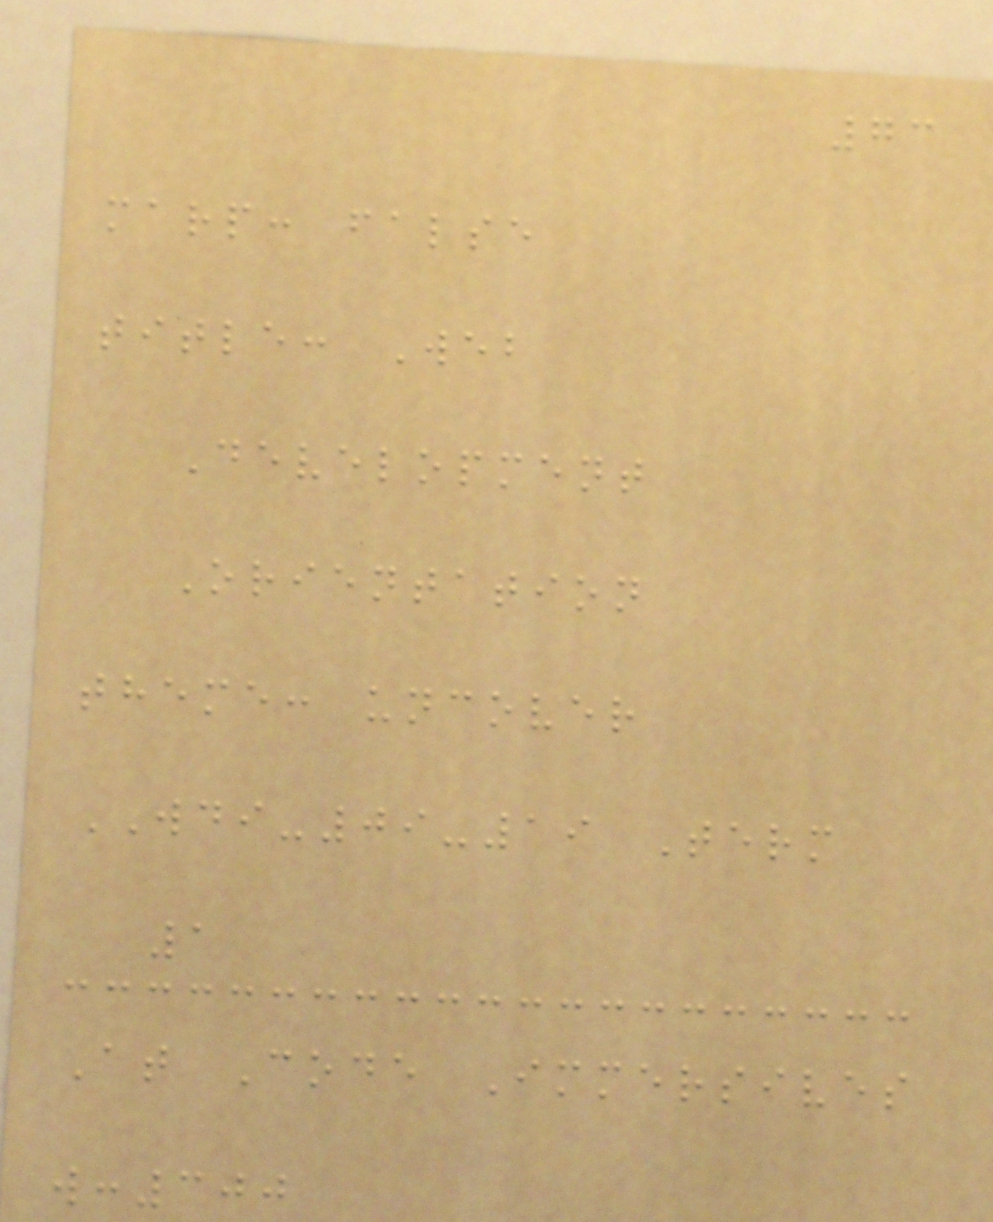73
marp: false
title: Web
Development
Orientation
theme: uncover
WDI-09-19 Term
1
At Code Immersives
w:300
